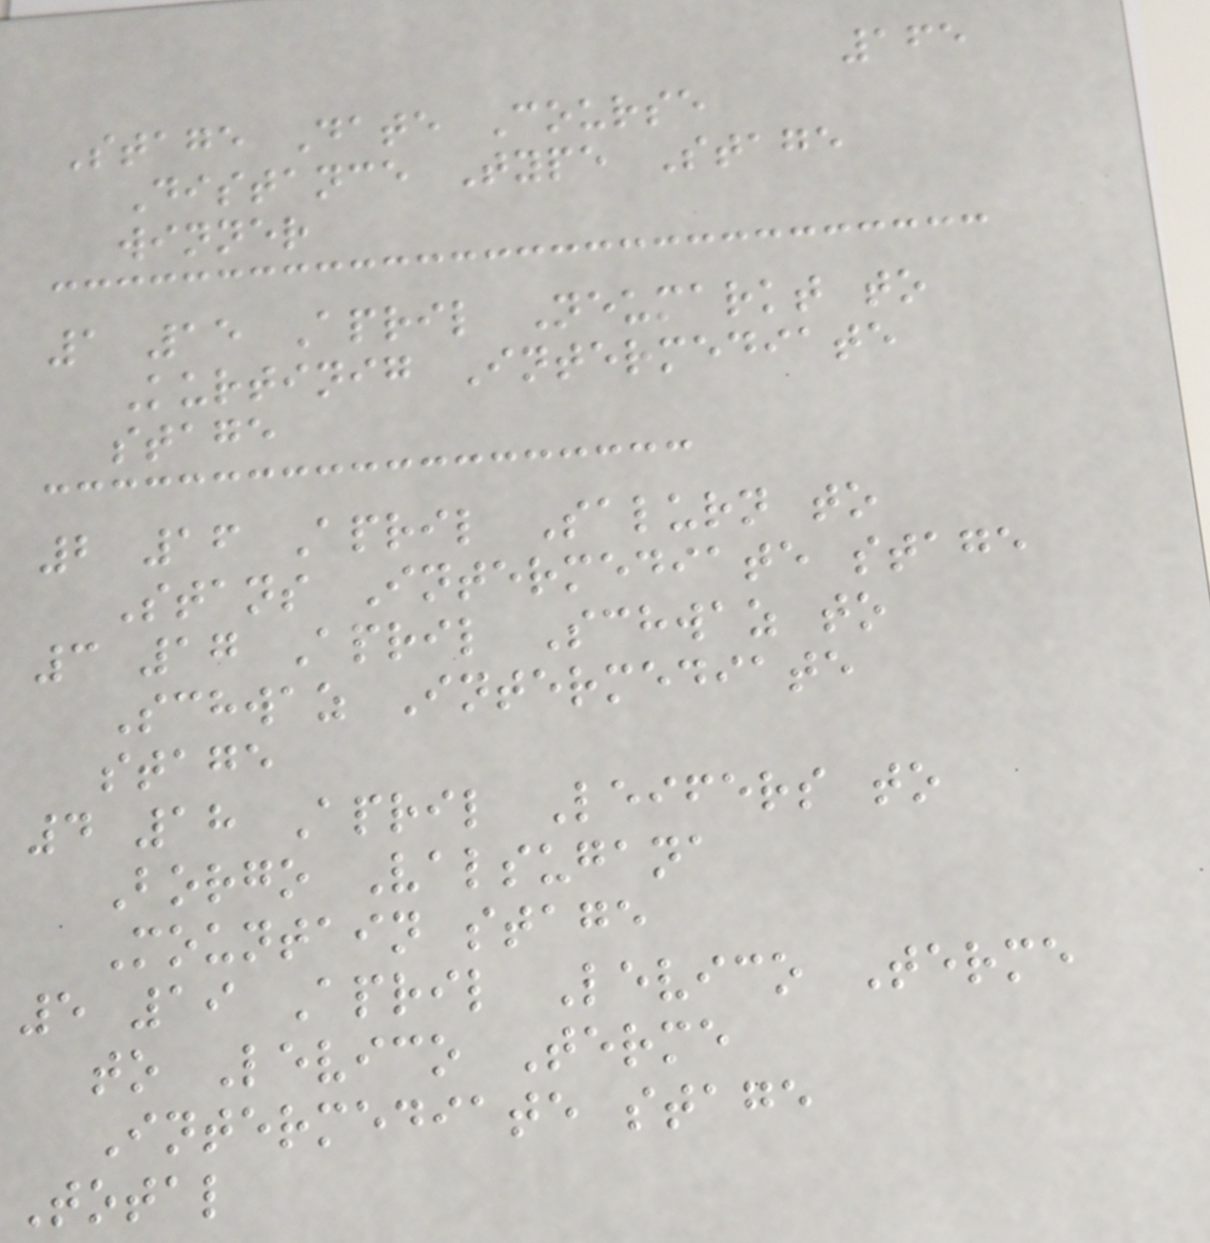165
Stage Date Course
Distance Type Stage
winner
1 15 April Neumarkt to
Kurtinig Intermediate
stage
2 16 April Salurn to
Stans Intermediate stage
3 17 April Schwaz to
Schwaz Intermediate
stage
4 18 April Leifers to
Borgo Valsugana
Mountain stage
5 19 April Levico Terme
to Levico Terme
Intermediate stage
Total
